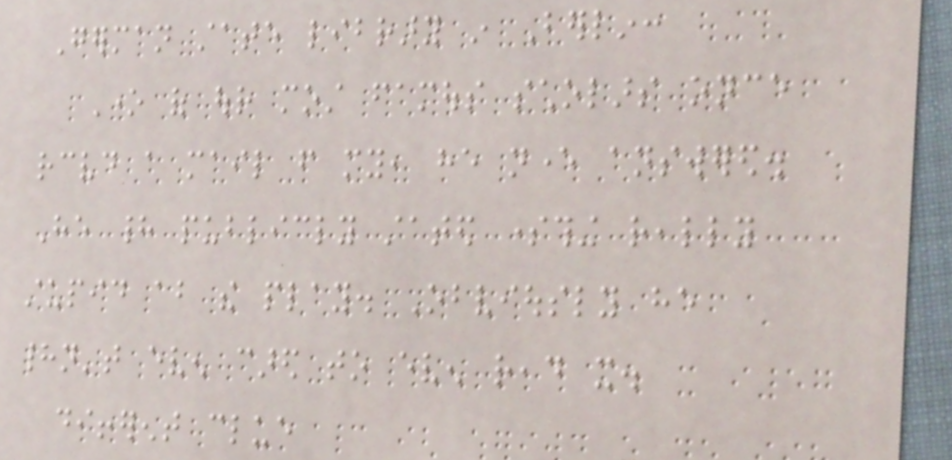German state library in Berlin:
One of our most famous scholars once
received a mail from my, he never answered.
He had publicly stated something really
stupid about the play. Obviously he
hadn't even cared to even read it.
different clue
